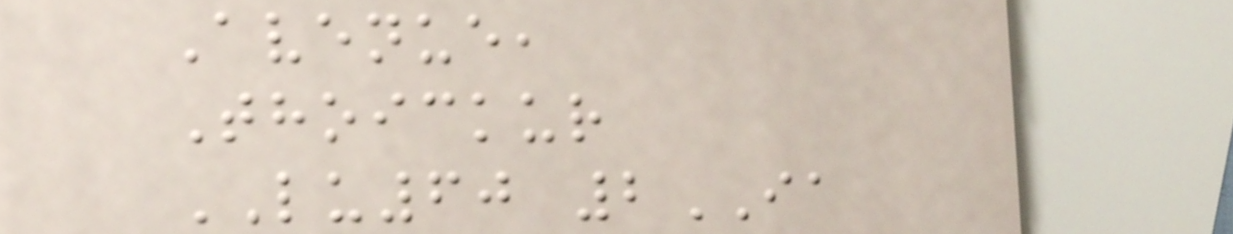Avenue,
Thoickur
LU60 2IA
